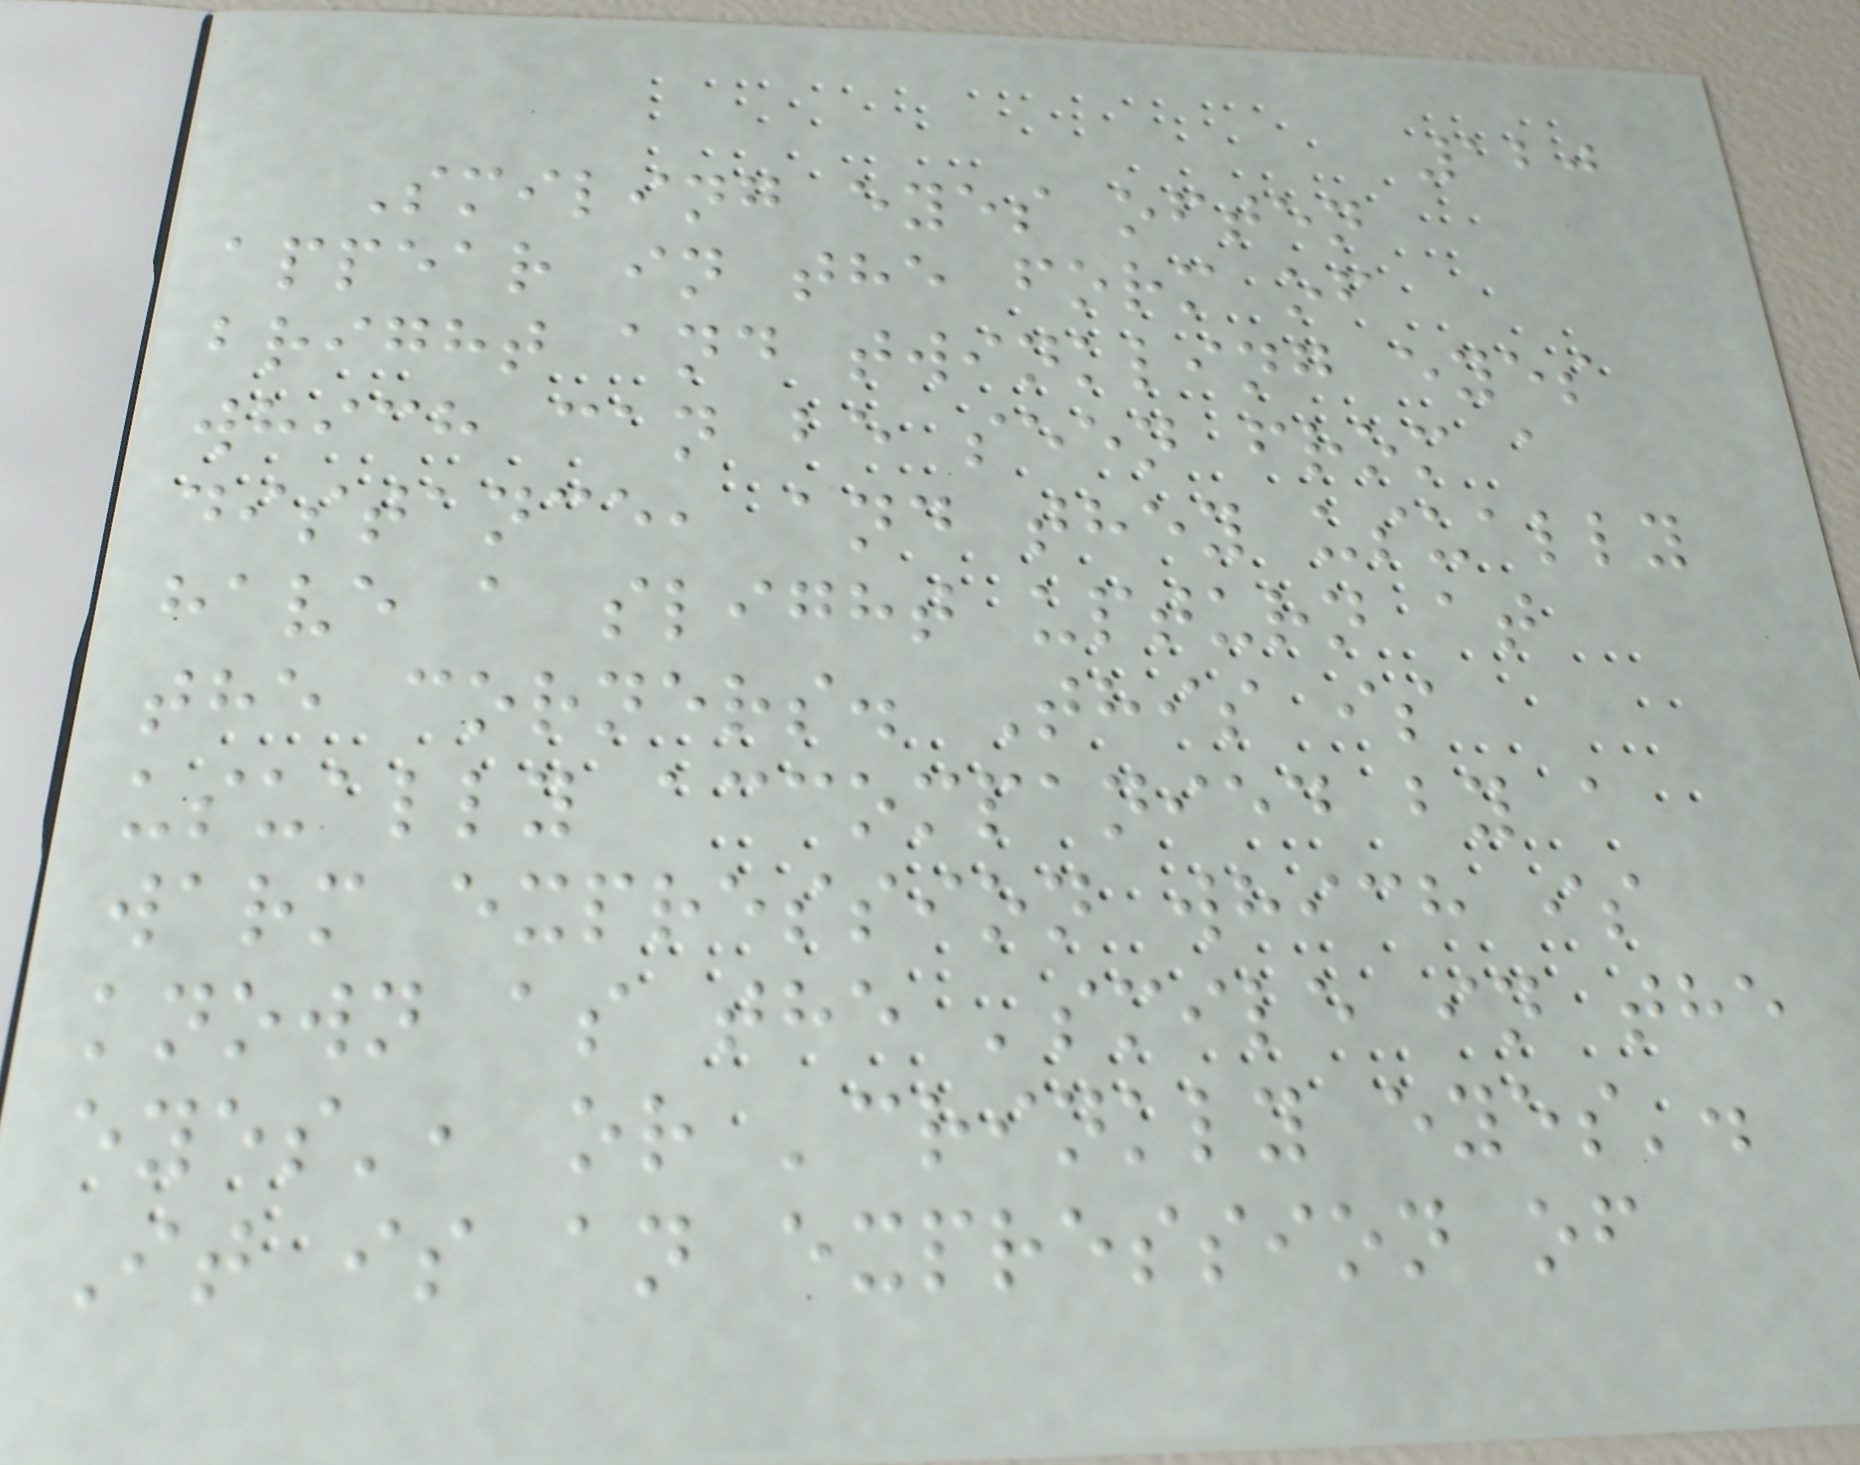120
Smiling eyes often
appear in the form of
bright and twinkling eyes
which can be seen from a
distance, and they usually
have a slight upturn at
the corners. This is
usually accompanied by a
warm expression which is
known as the 'smile in the
eyes', or 'crinkly eyes'.
It is an expression of
